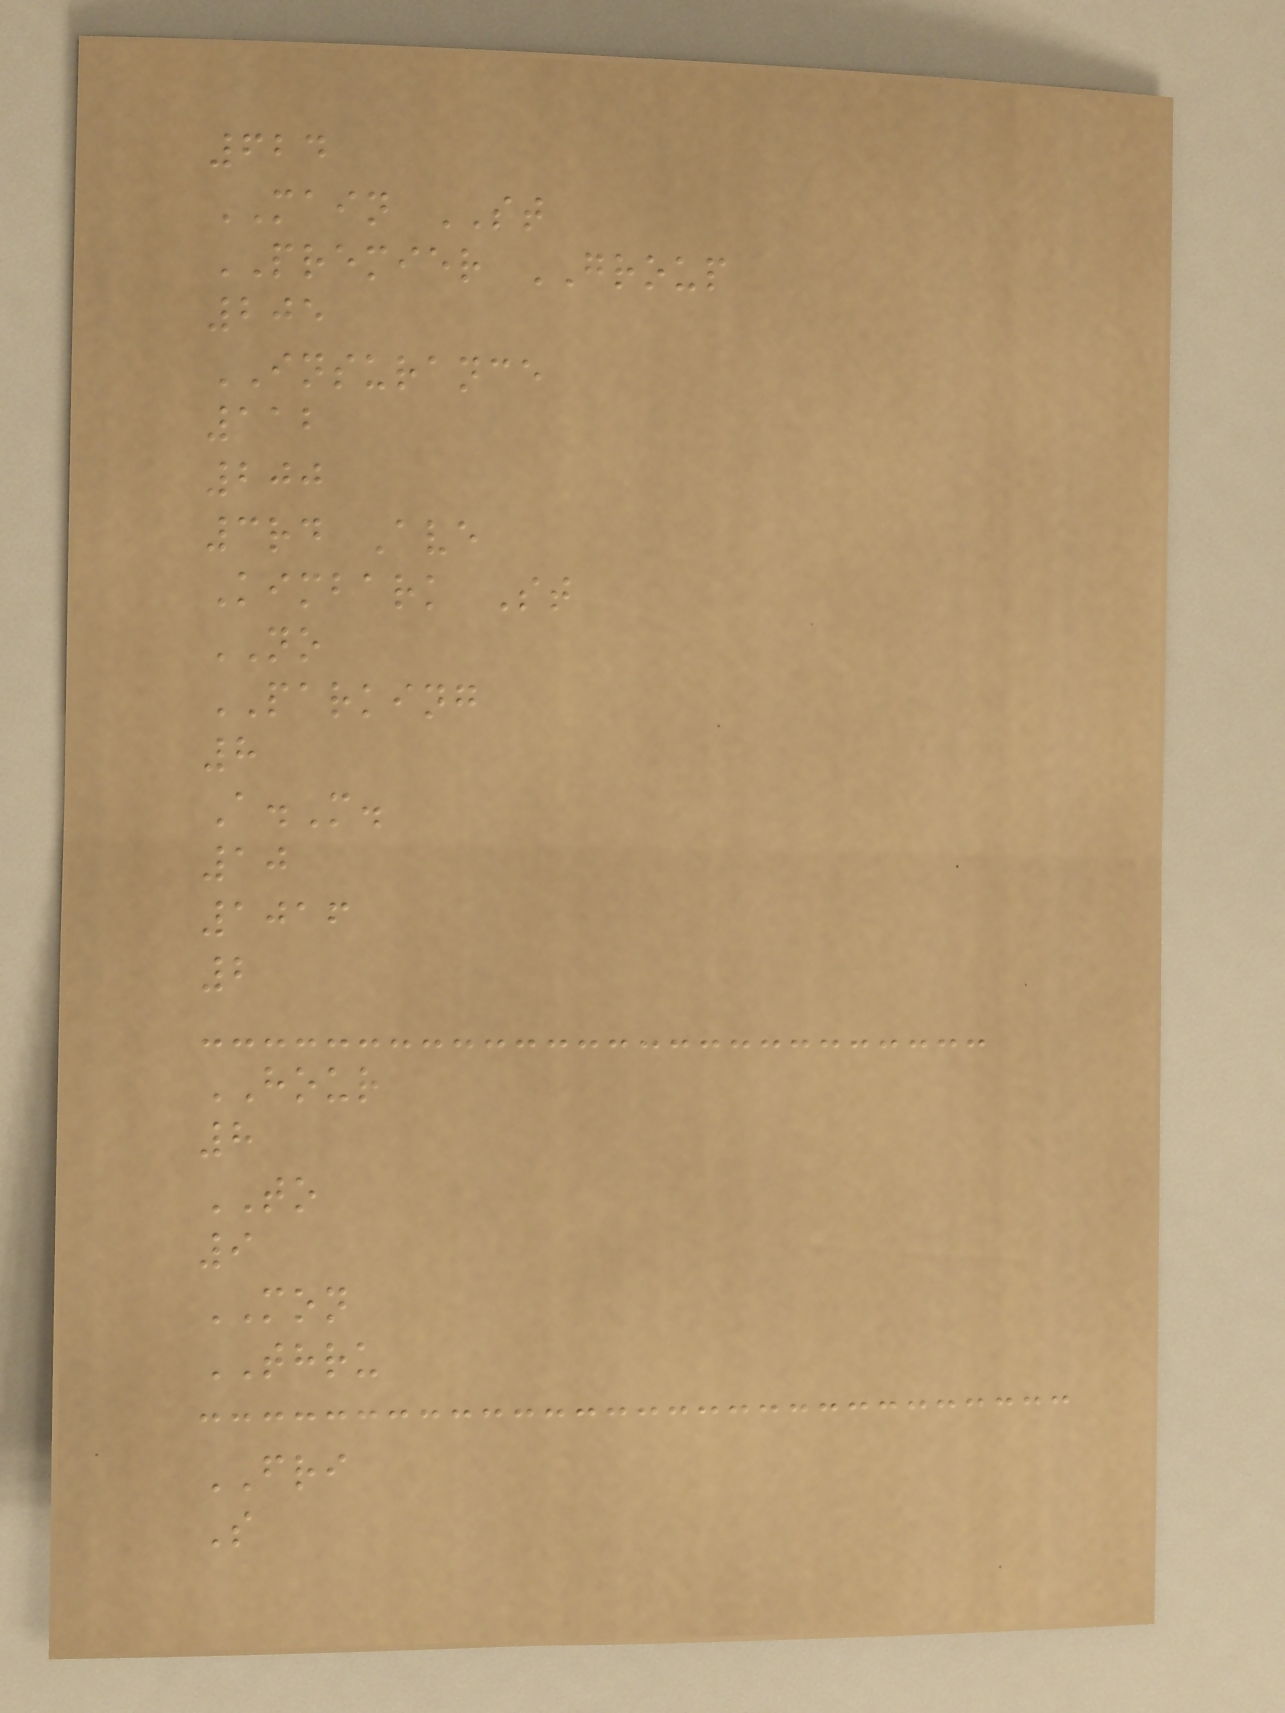624
MAIN ST
PREMIER GROUP
205
INSURANCE
112
200
3rd Ave
Kimbark St
NO
PARKING
8
A.M.
10
1016
2
HOUR
8
TO
9
MON
THRU
FRI
S
